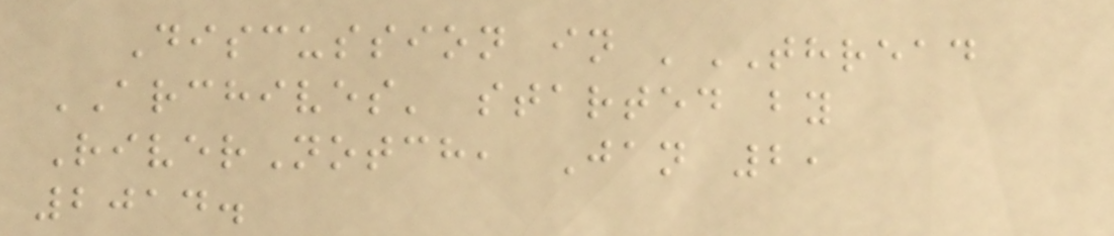Discussion in 'THREAD
ARCHIVES' started by
RiverNotch, Jan 2,
2014.
